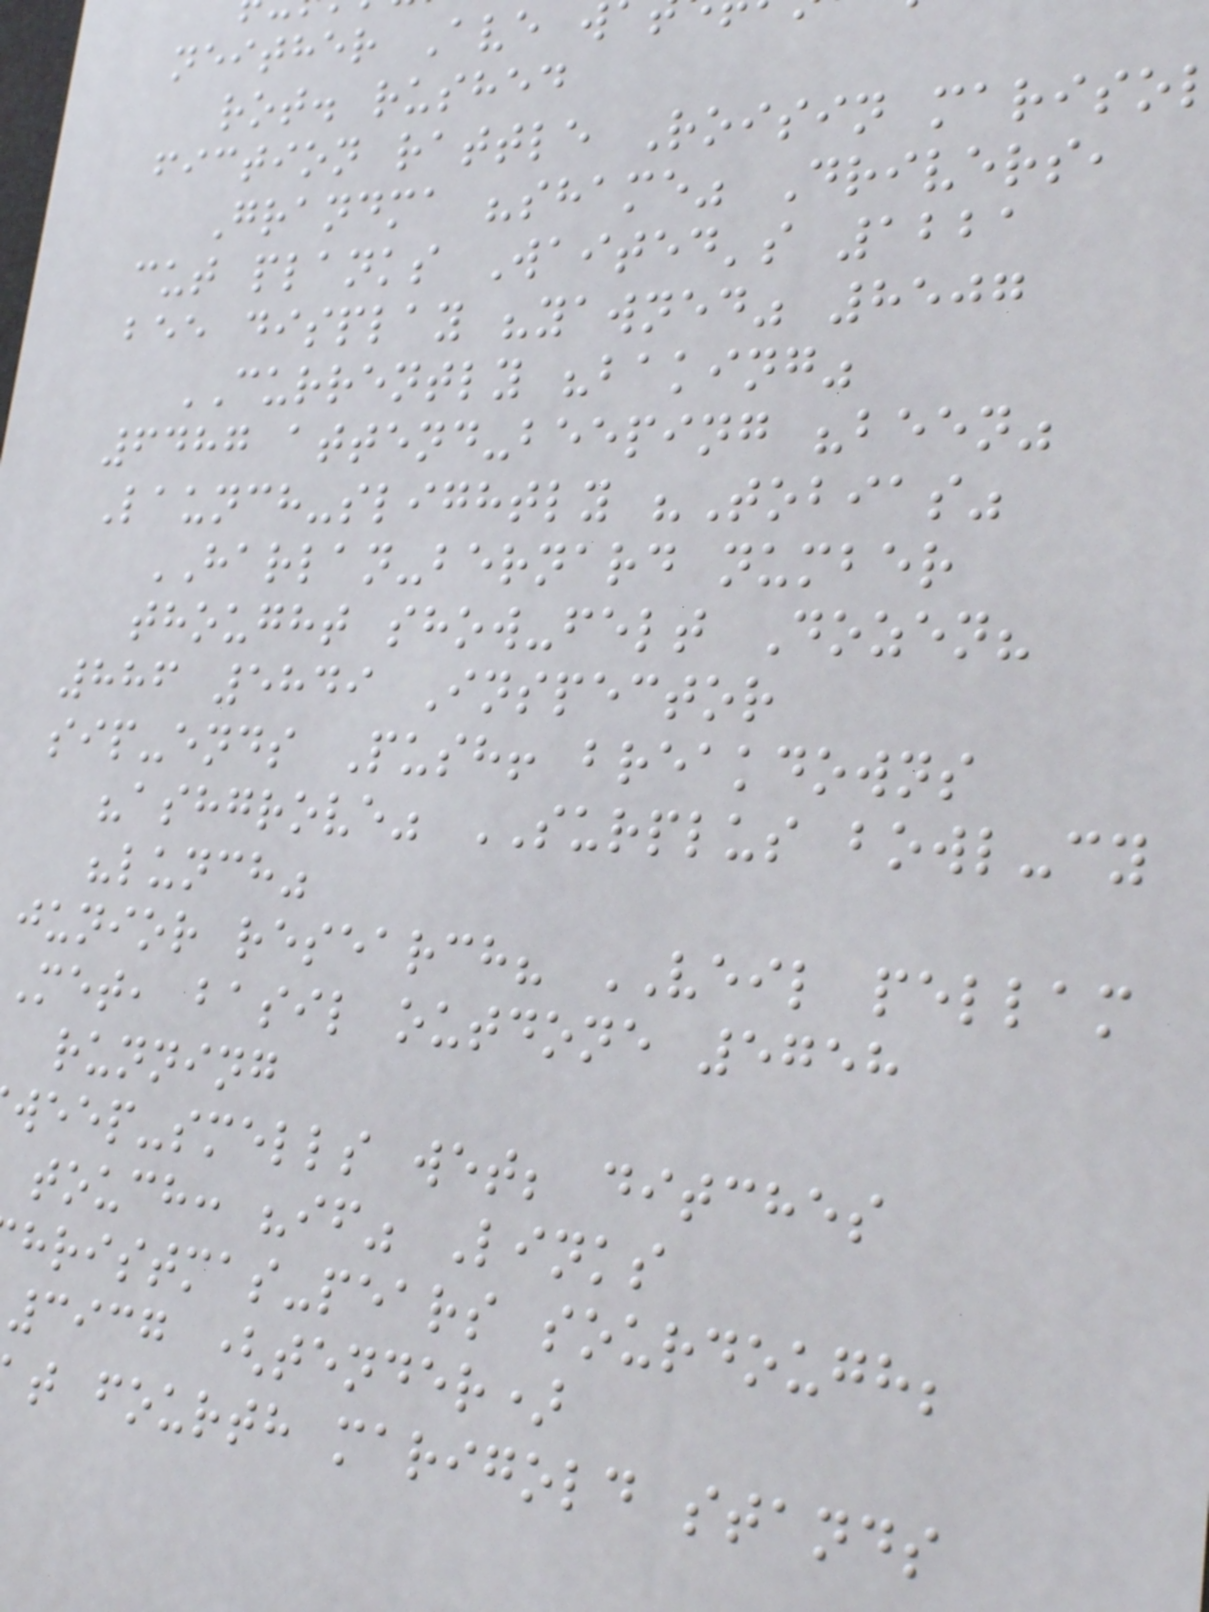neither Ave w
rot. rushed
fiction rattle Roisin mariso
Grandma "shame" Drivers,
cut planks Waited's 1221
bee display "yawned" 8507
CURRENTLY "baking"
6487 attend-beeping "been"
Launch-slightly "Tobias"
HARLAN-bernard number
thought show-felt Dozen?
886 5849 Inspector
sip-ends Push! breakdowns
"ashgrove" SURPLUS bowl-cy
"lunch"
junior research? VEIL pellam
Met, basil outdone 5758
running
weep-smells wet; ditches
touch: "if" Links
hristmas-pears sourdough;
3937 (tender)
t fourth marigold stands
